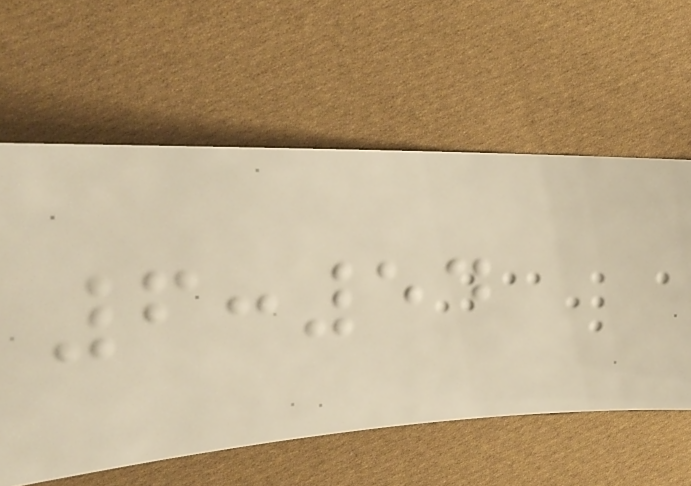6:54
